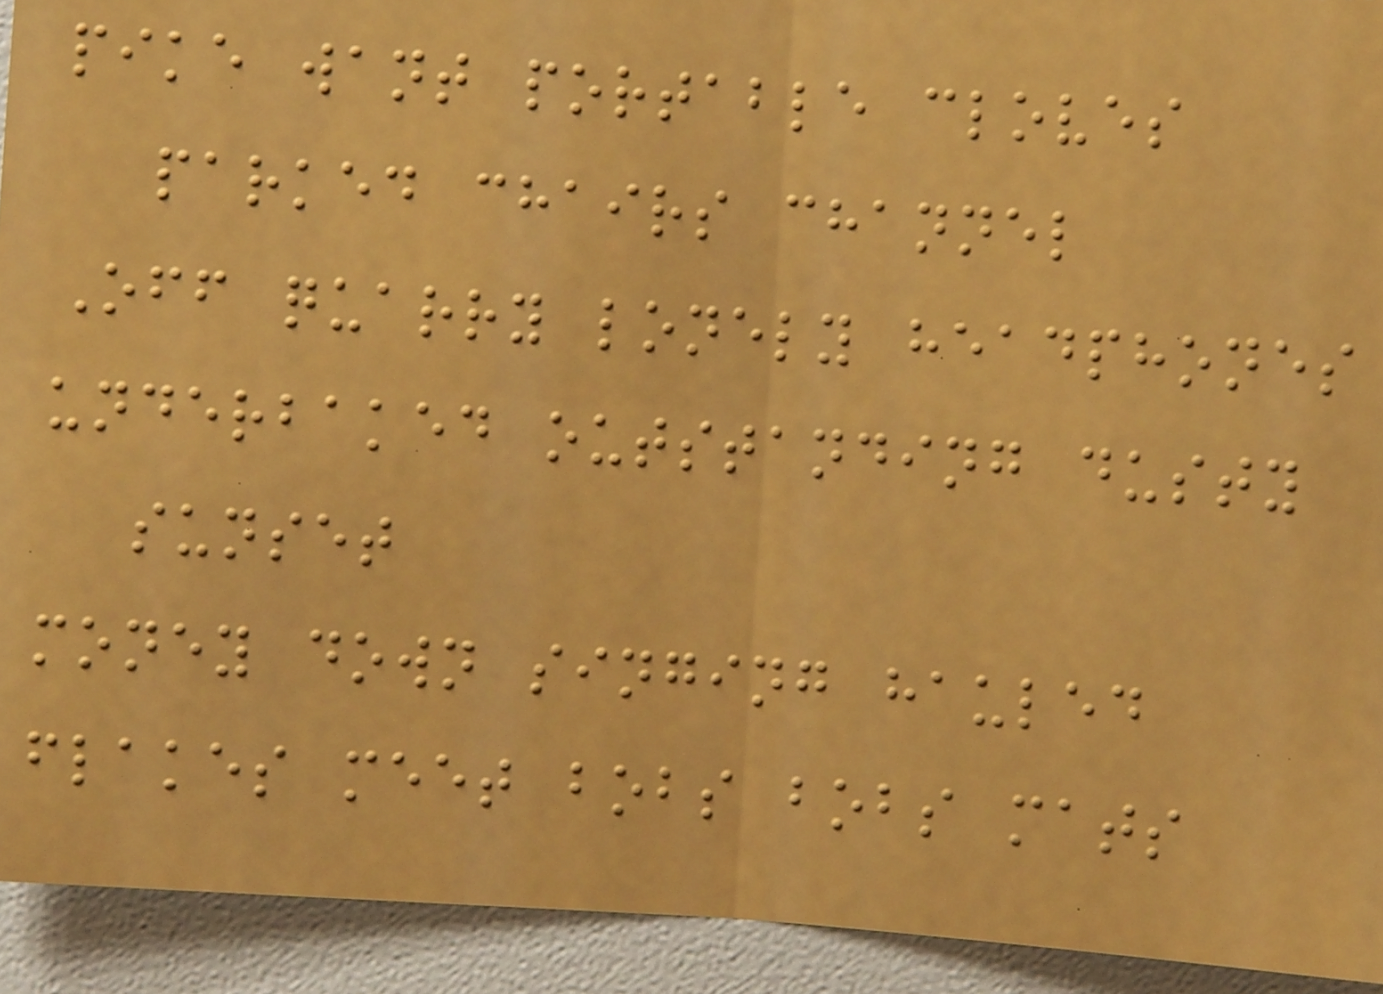pike want portable cloves
parked chairs channel
Off quarry lonely headphones
underbaked outstanding dusty
sunset
money down singing hauled
flakes meet bobs bobs mats
